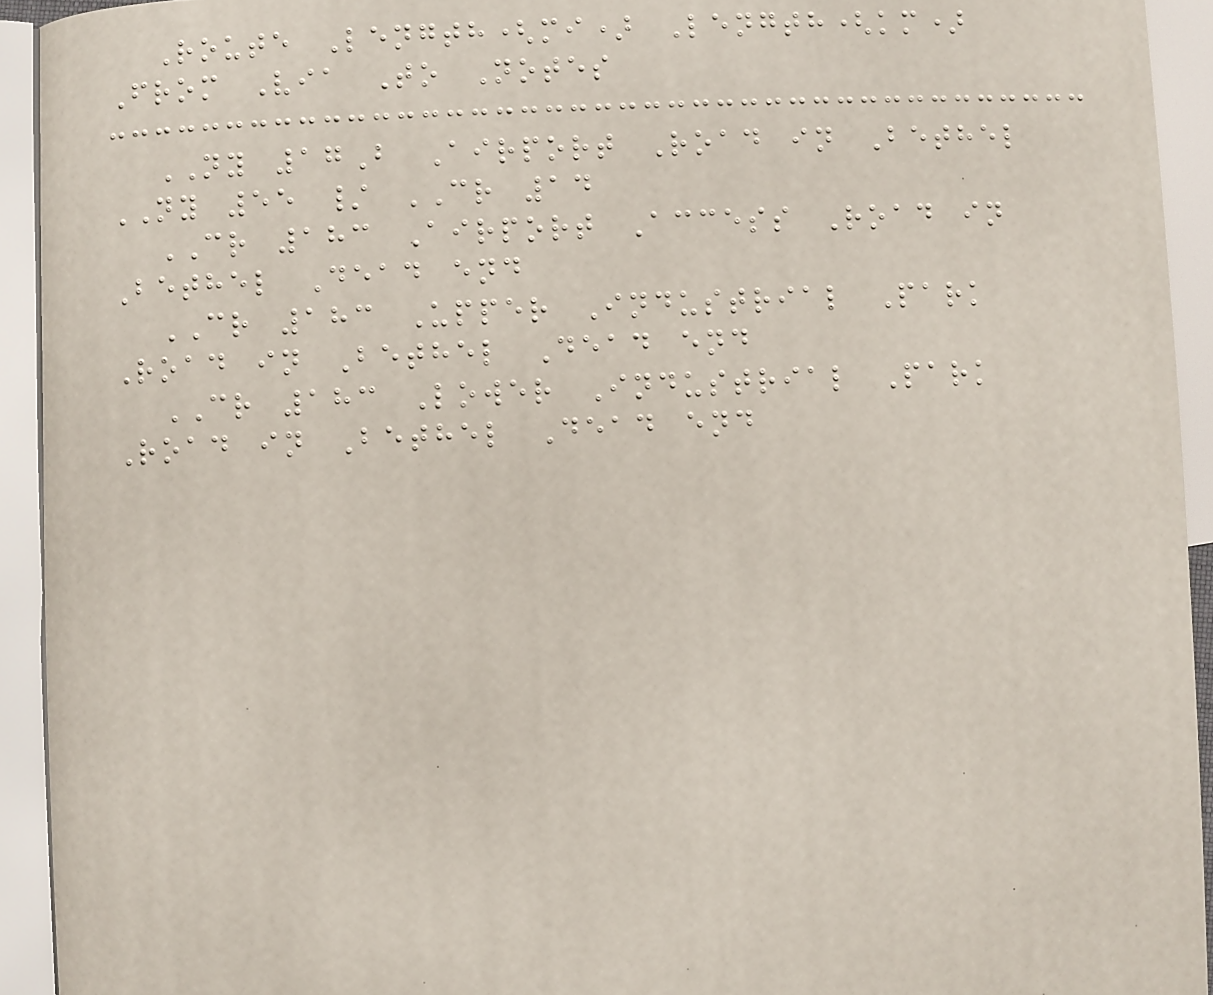Route Length(mi) Length(km)
From Via To Notes
NY 17B Airport Road in Bethel
NY 55 / CR 14
CR 183 Airport Access Road in
Bethel Dead end
CR 183 Upper Industrial Park
Road in Bethel Dead end
CR 183 Lower Industrial Park
Road in Bethel Dead end
